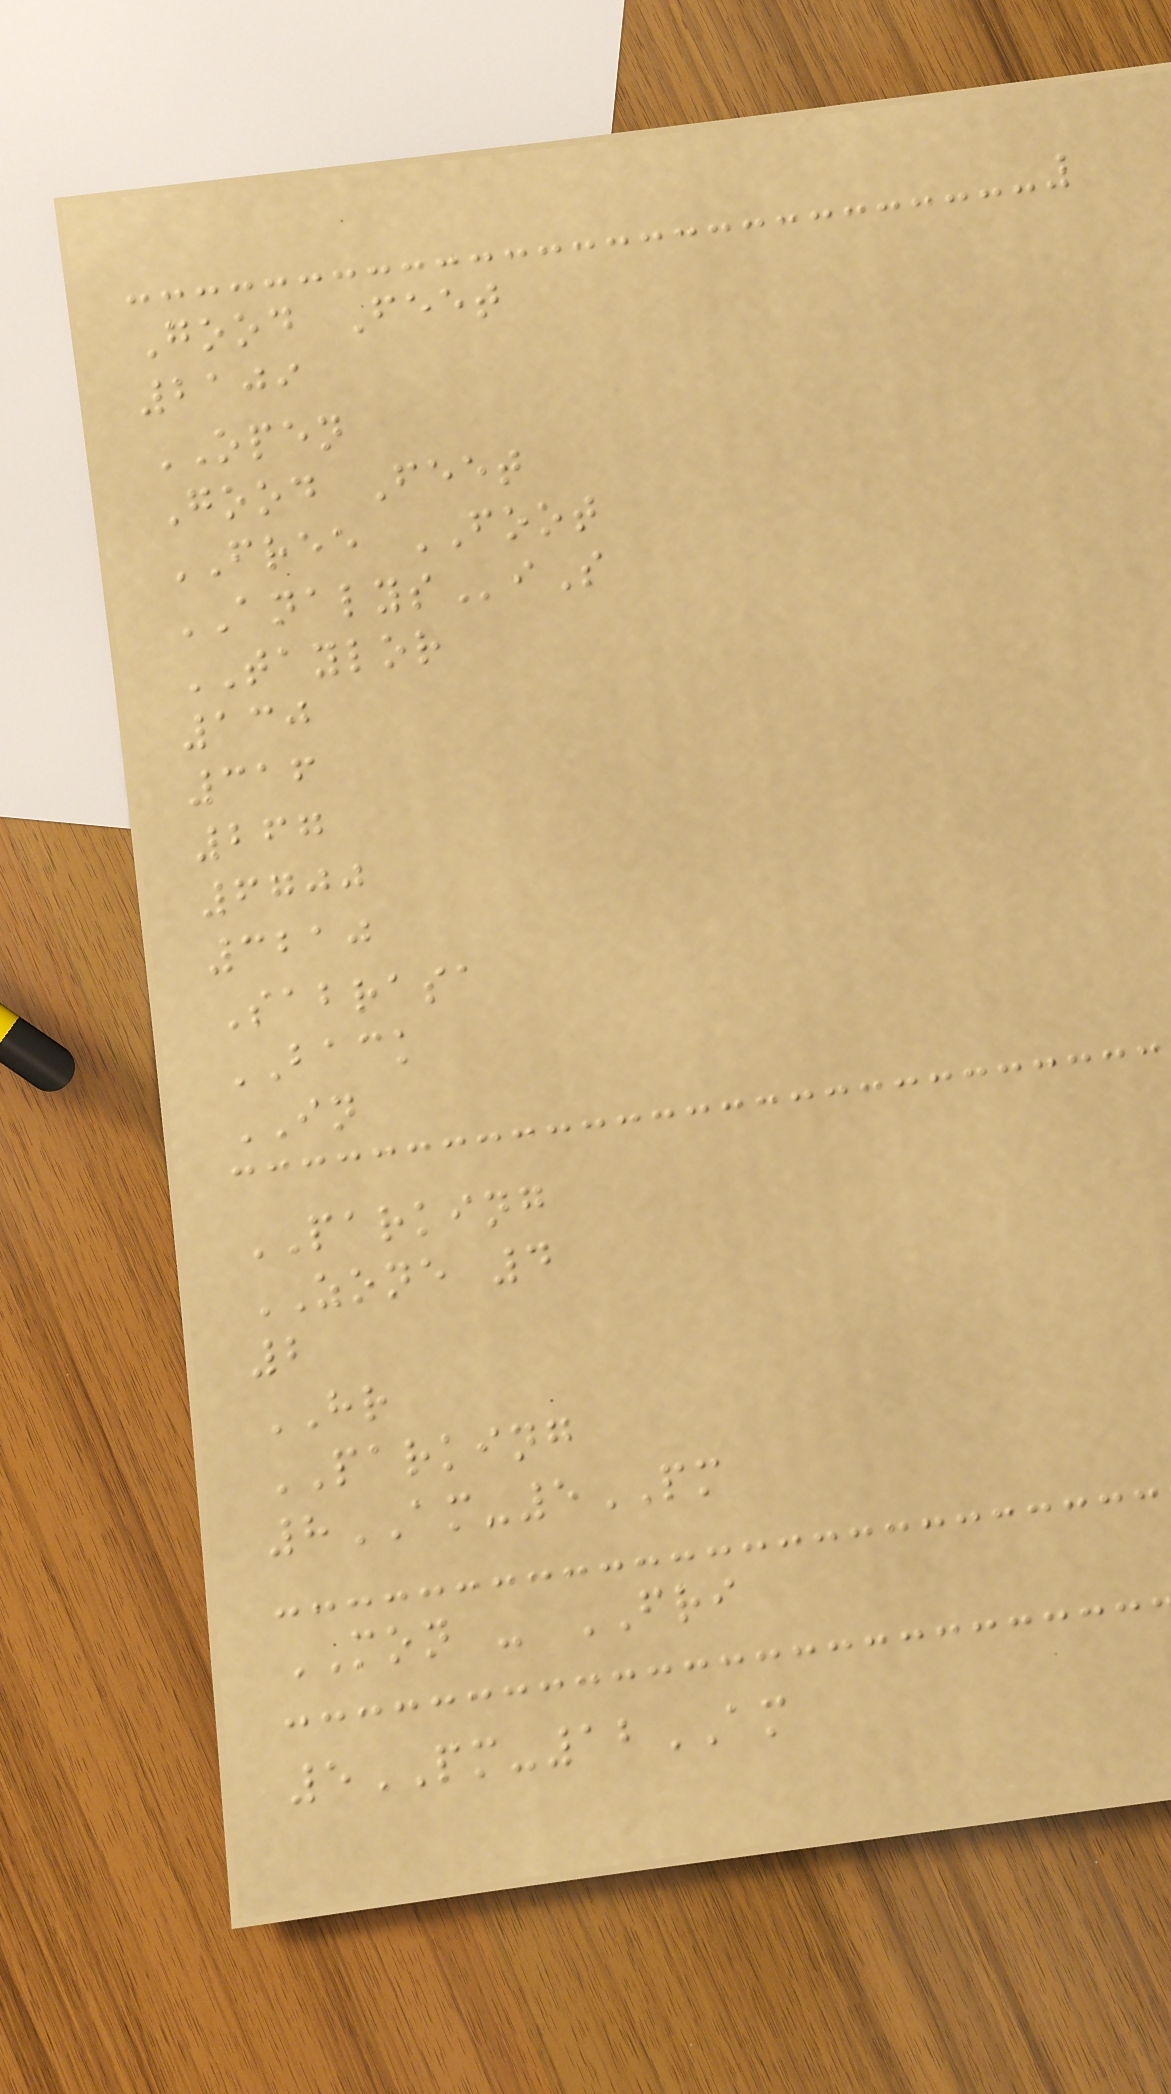Good Feet
2109
OPEN
Good Feet
FREE FOOT
ANALYSiS
TAYLOR
130
316
267
6700
3210
Sabrasa
BACK
IN
PARKING
ZONE 4
2
HR
PARKING
8AM-5PM
MON - FRI
5PM-12AM
